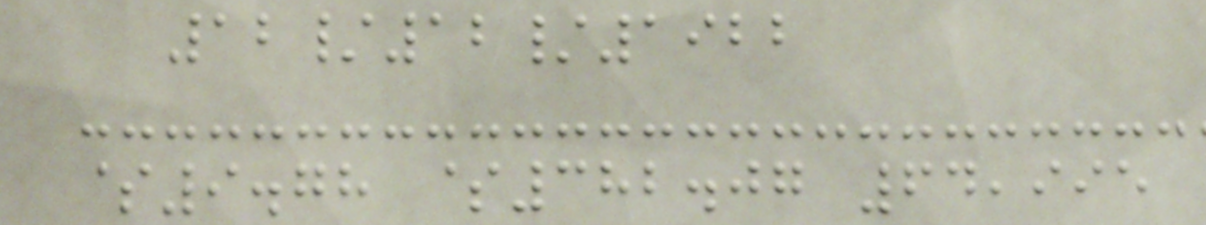12/12/1922
$9.78 $382.07 64,995
